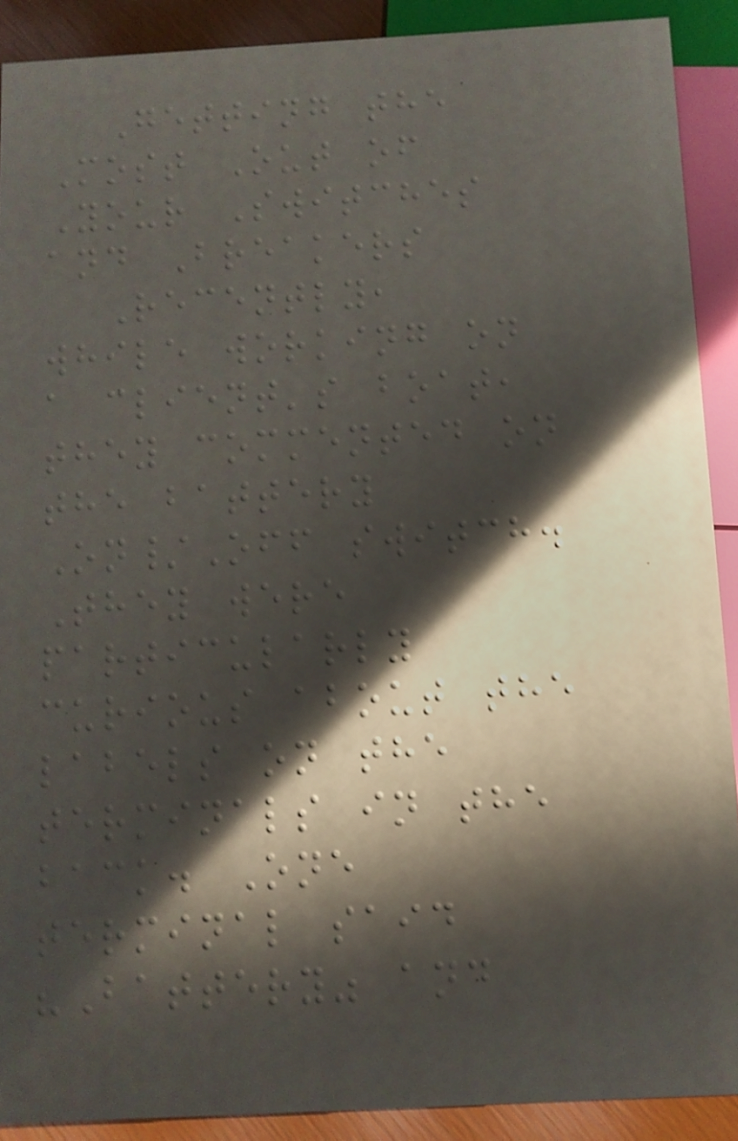Getting the
Most Out of
Your Switches
and Breakers
Recently,
while working on
a client's boat,
they commented on
the battery
On/Off switch.
They were
particularly
curious about the
labels on the
terminals in the
back. One
terminal said
"Battery" and
